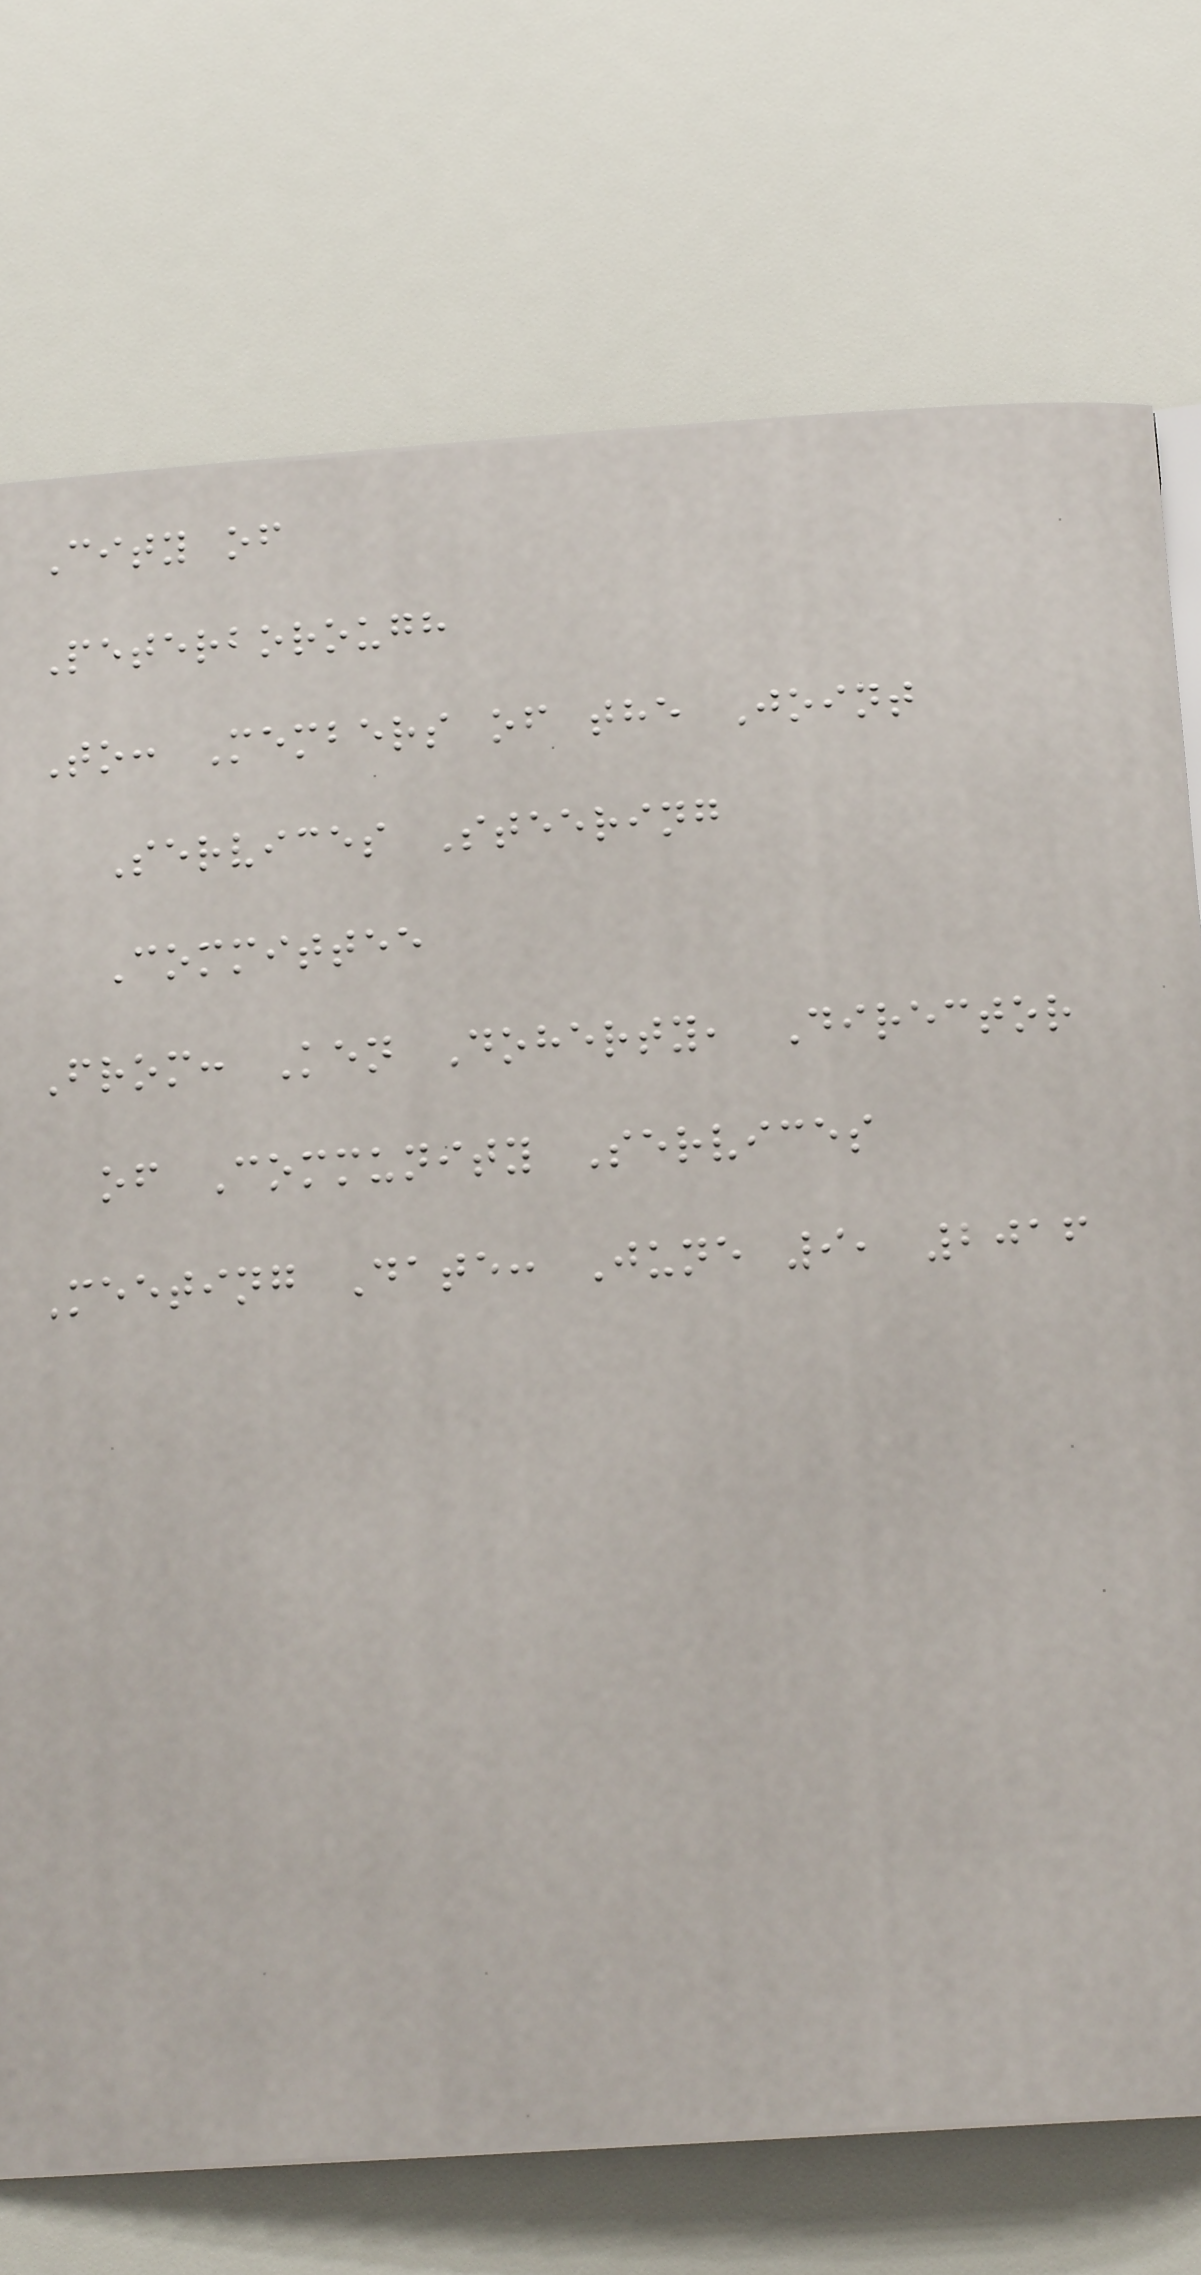City of
Peterborough
To: Members of the Joint
Services Steering
Committee
From: Ken Doherty, Director
of Community Services
Meeting Date: June 9, 2016
